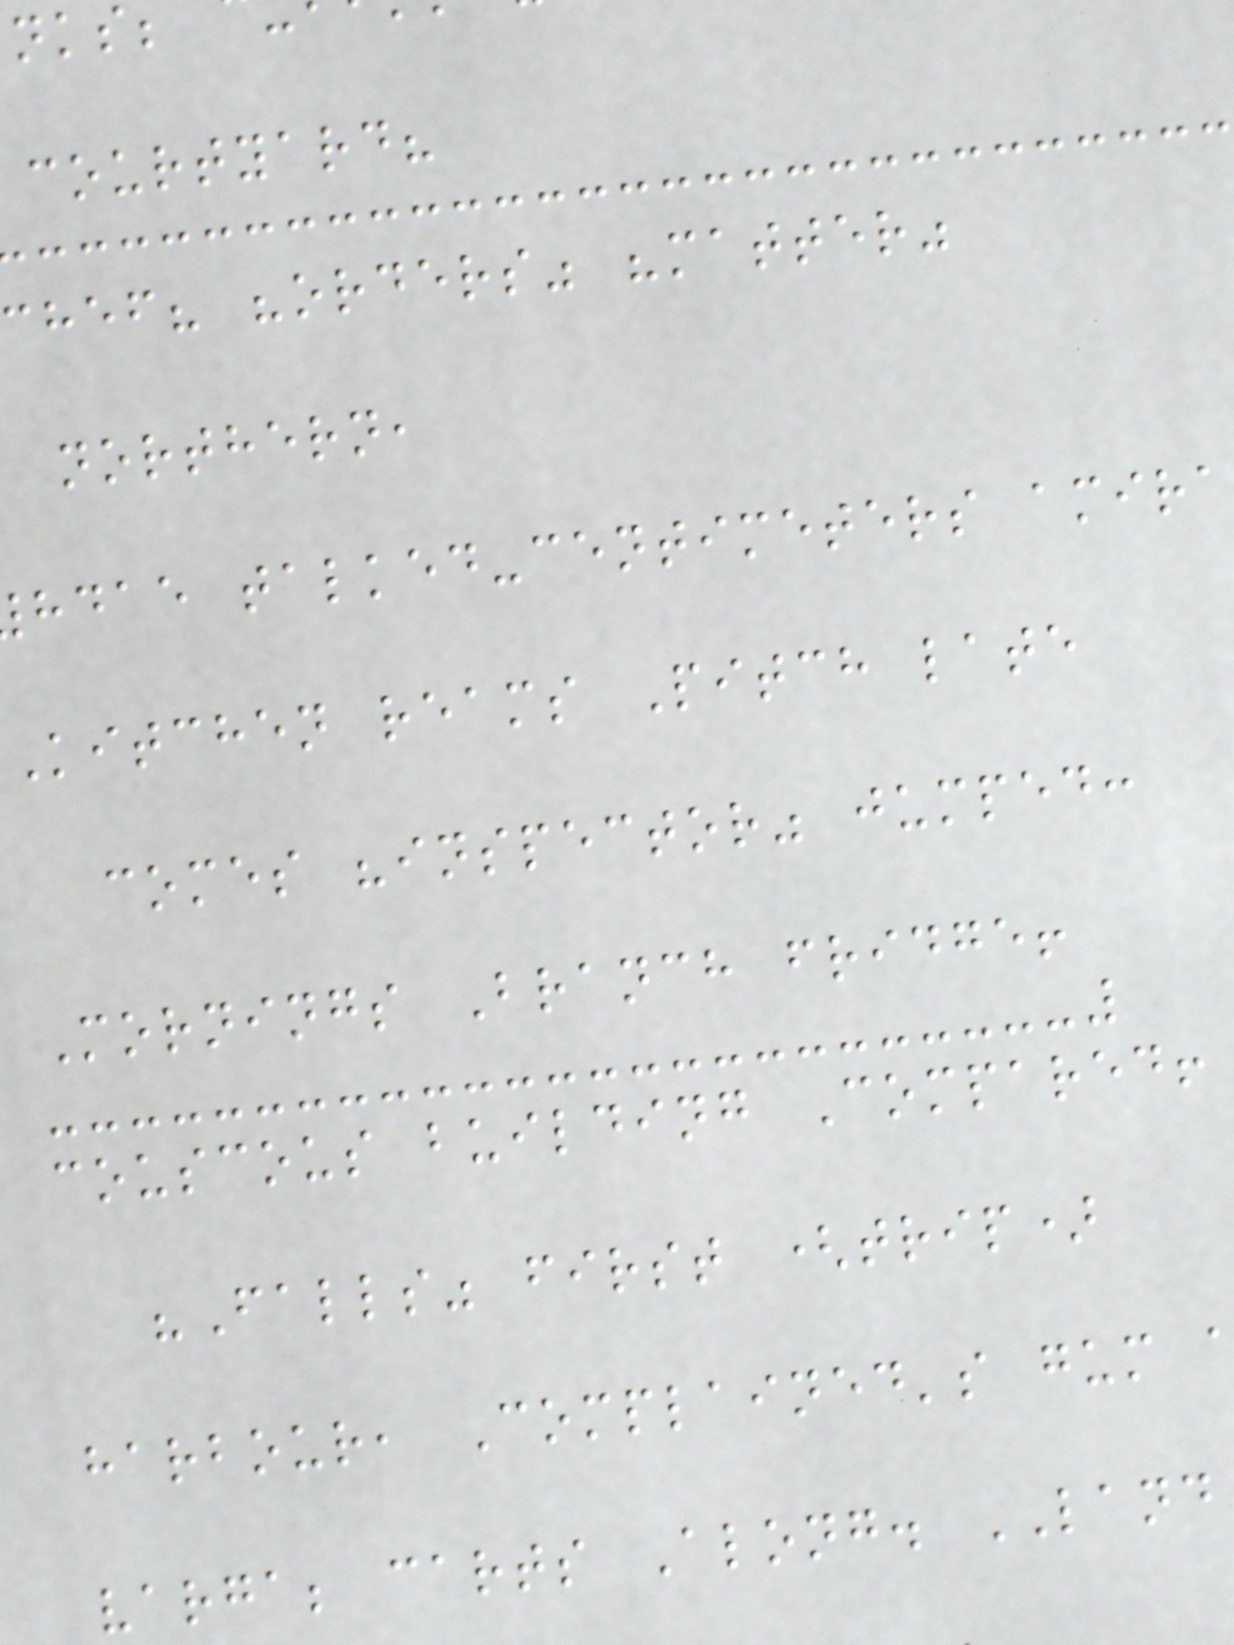courtyard?
chef? "orders" "matter"
northern,
hdae talked-centimeters amira
Kitchen reams Pitch late
comes "inspector" jumped:
Mornings Branch fridge!
couscous building Compared!
"Falls" first (trip)
harbour, Complained's gum
varga; carts Along. LAND
